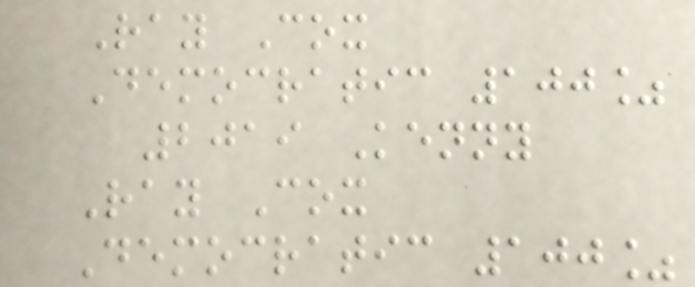Ray Cox
Democratic 100%
2019 Kenny
Ray Cox
Democratic 100%
